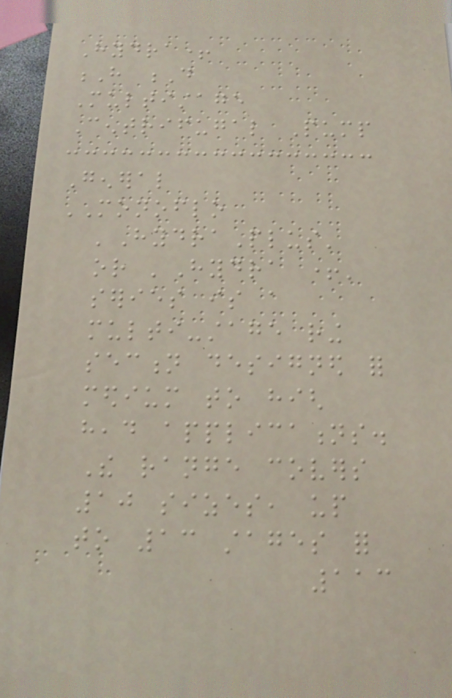Hydra+
H D
Multistage
Centrifugal Pump
General
MONOFLO
'HydraPlus'
or 'Hydra +'
series is a
multi-stage ring
section designed for
medium to high
head applications.
The range covers
10 sizes, up
to 13 stages for
113
